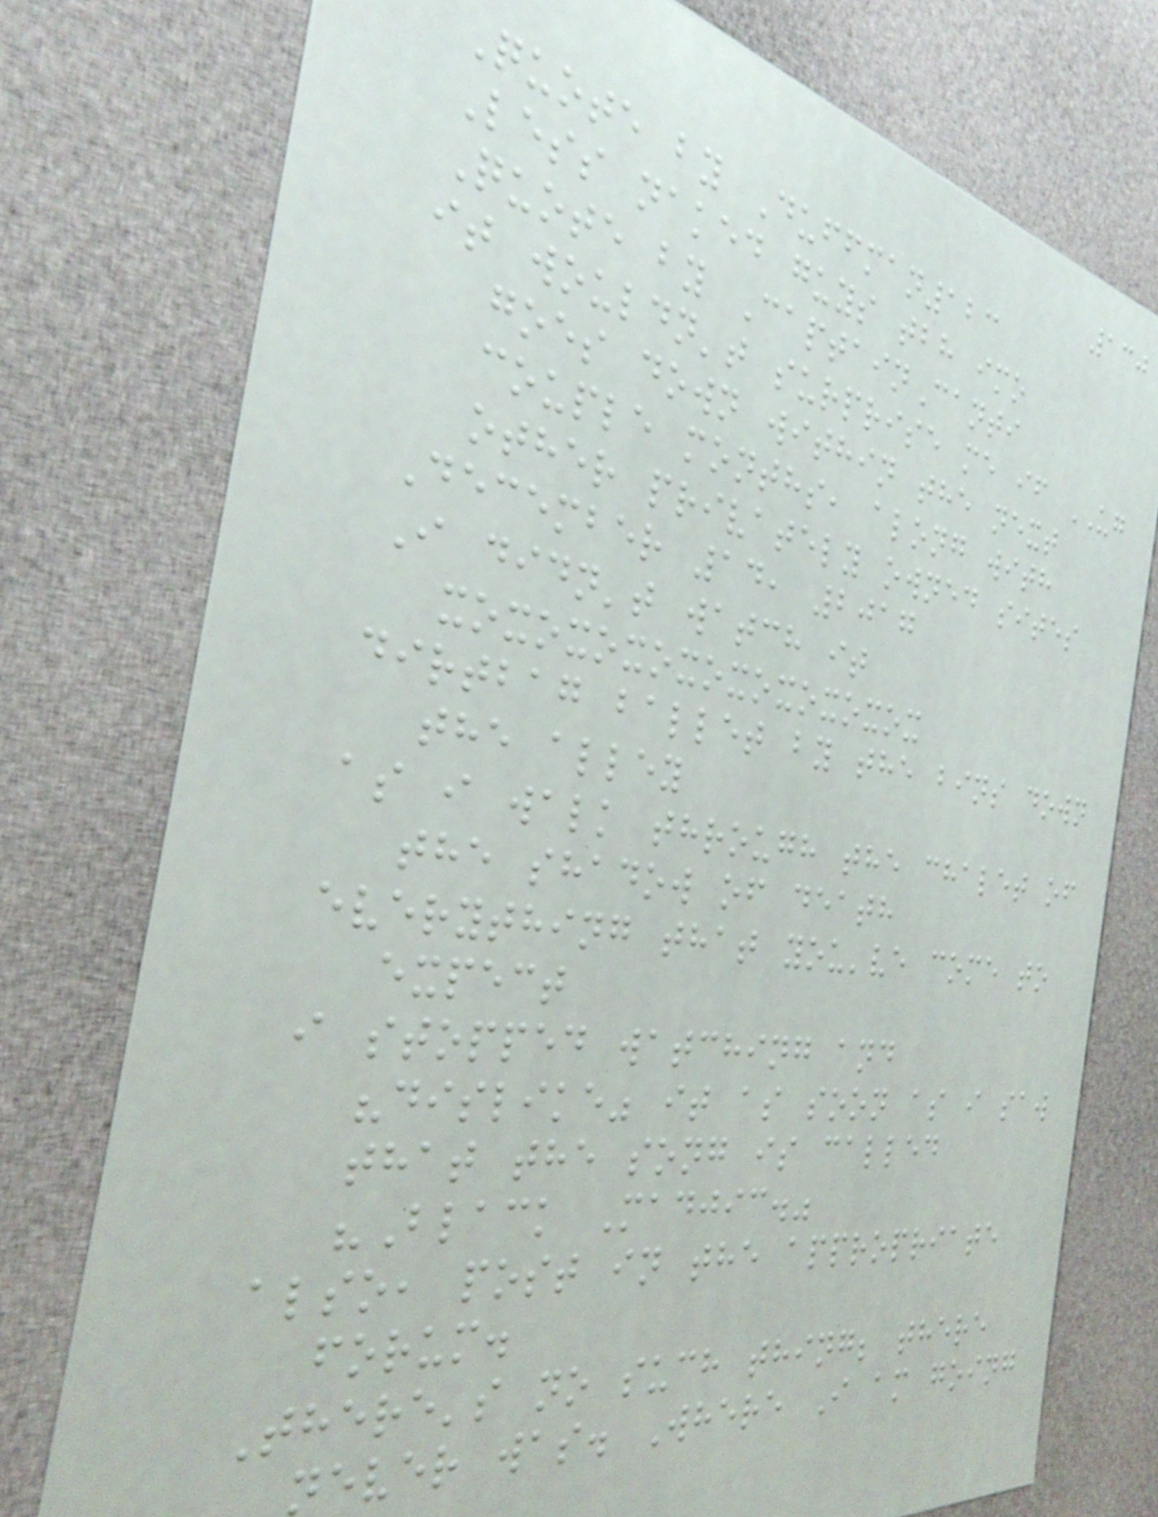130
Quote by Duffman123
Less naked guys tbh imo
Quote by CaptainCanti
it wouldn't surprise me if UG
goes down within the next
couple months, along with
other privately owned sites
December 14, 2017
I didn't watch it
xoxoxoxoxoxoxoxoxox
dirtbag ballet by the bins down
the alley
as i walk through the chalet of
the shadow of death
everything that you've come to
expect
i stopped watching and
"dislike" it as soon as i saw
that the song is called
"Black Madjic."
also, post in the appropriate
forum.
There's no such thing; there
never was. Where I am going
